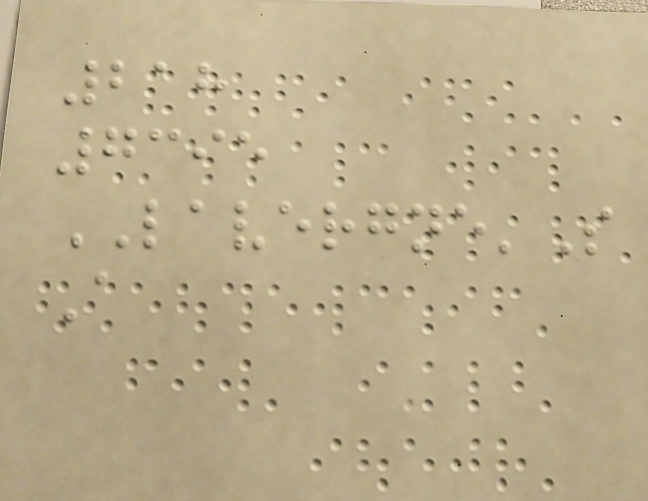218
7395
LAVERGNE'S
A
